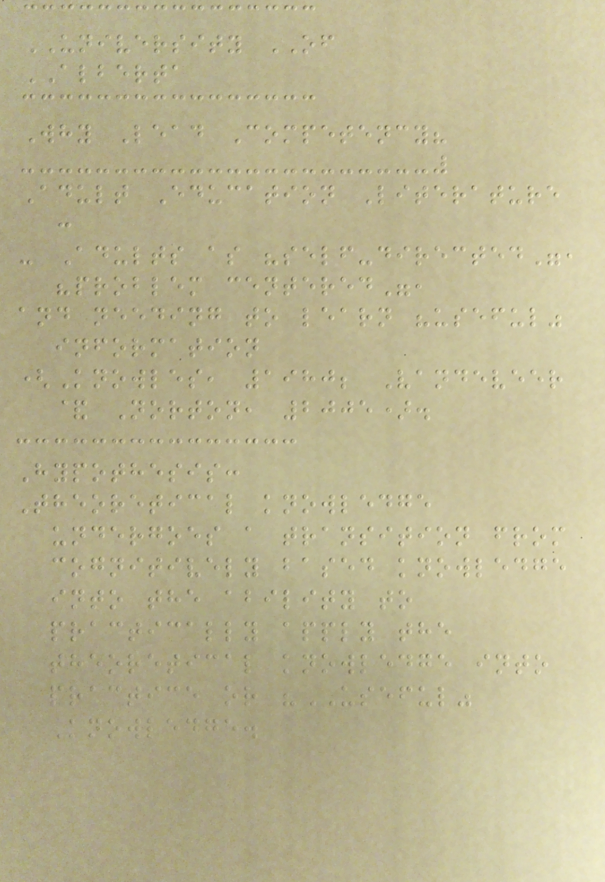UNIVERSITY OF
ALBERTA
Why Lead Competency?
Adult Education Literature
:
- Adults as "self-directed",
"problem centered",
and needing to learn "useful"
information
(Knowles, 1980; Vandeveer
& Norton, 2005).
Hypothesis:
Theoretical knowledge
undergoes a transition from
cognitively based knowledge
into the ability to
practically apply the
theoretical knowledge into
practice or "USEFUL"
Knowledge.
